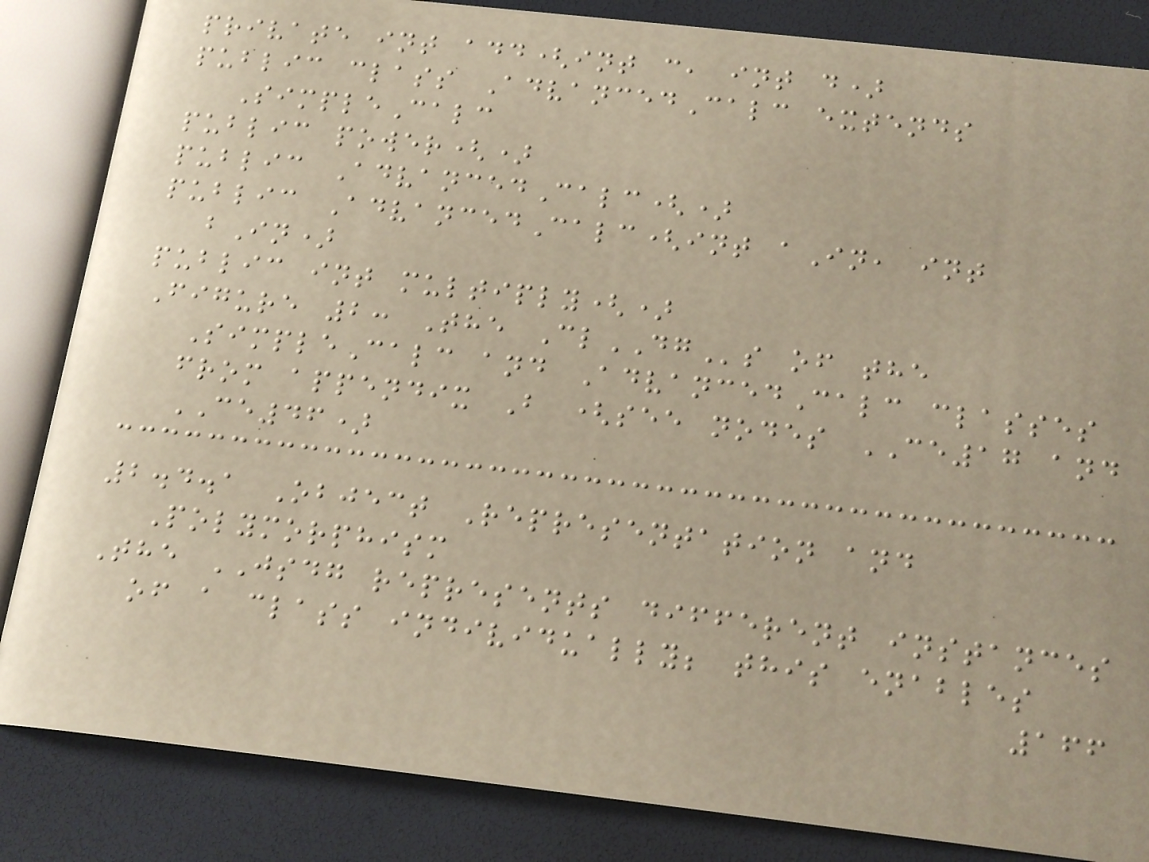private int add(int c, int d)
public class AdvancedCalc extends
SimpleCalc
public power()
public AdvancedCalc()
public AdvancedCalc(int aIn, int
bIn)
public int multiply()
Figure 2: The ClDGs of the
SimpleCalc and AdvancedCalc classes
from appendix B (see nodes CE17 and
CE46)
2.4.1 Object Representation and
Polymorphism
The JSDG represents different instances
of a class individually; this enables
166
